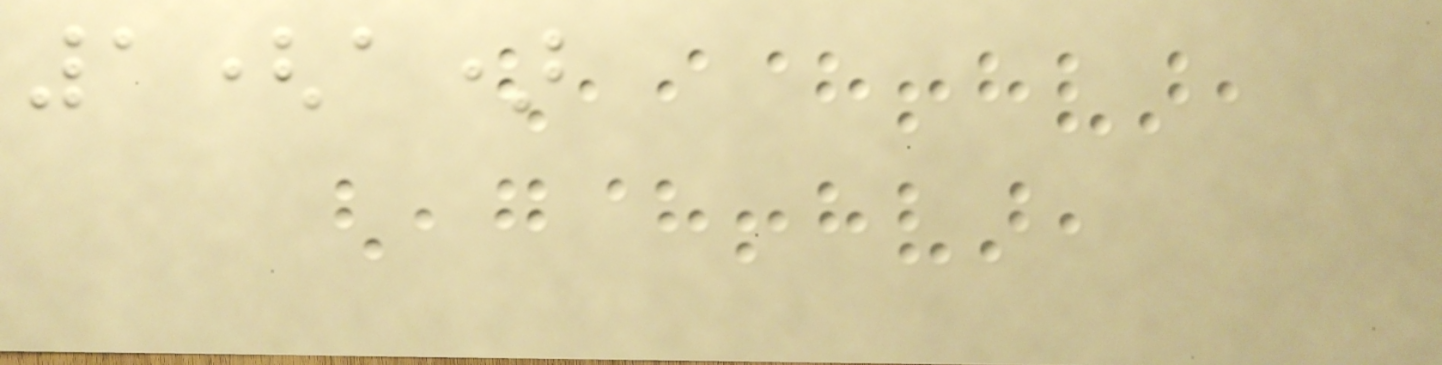1(a)
